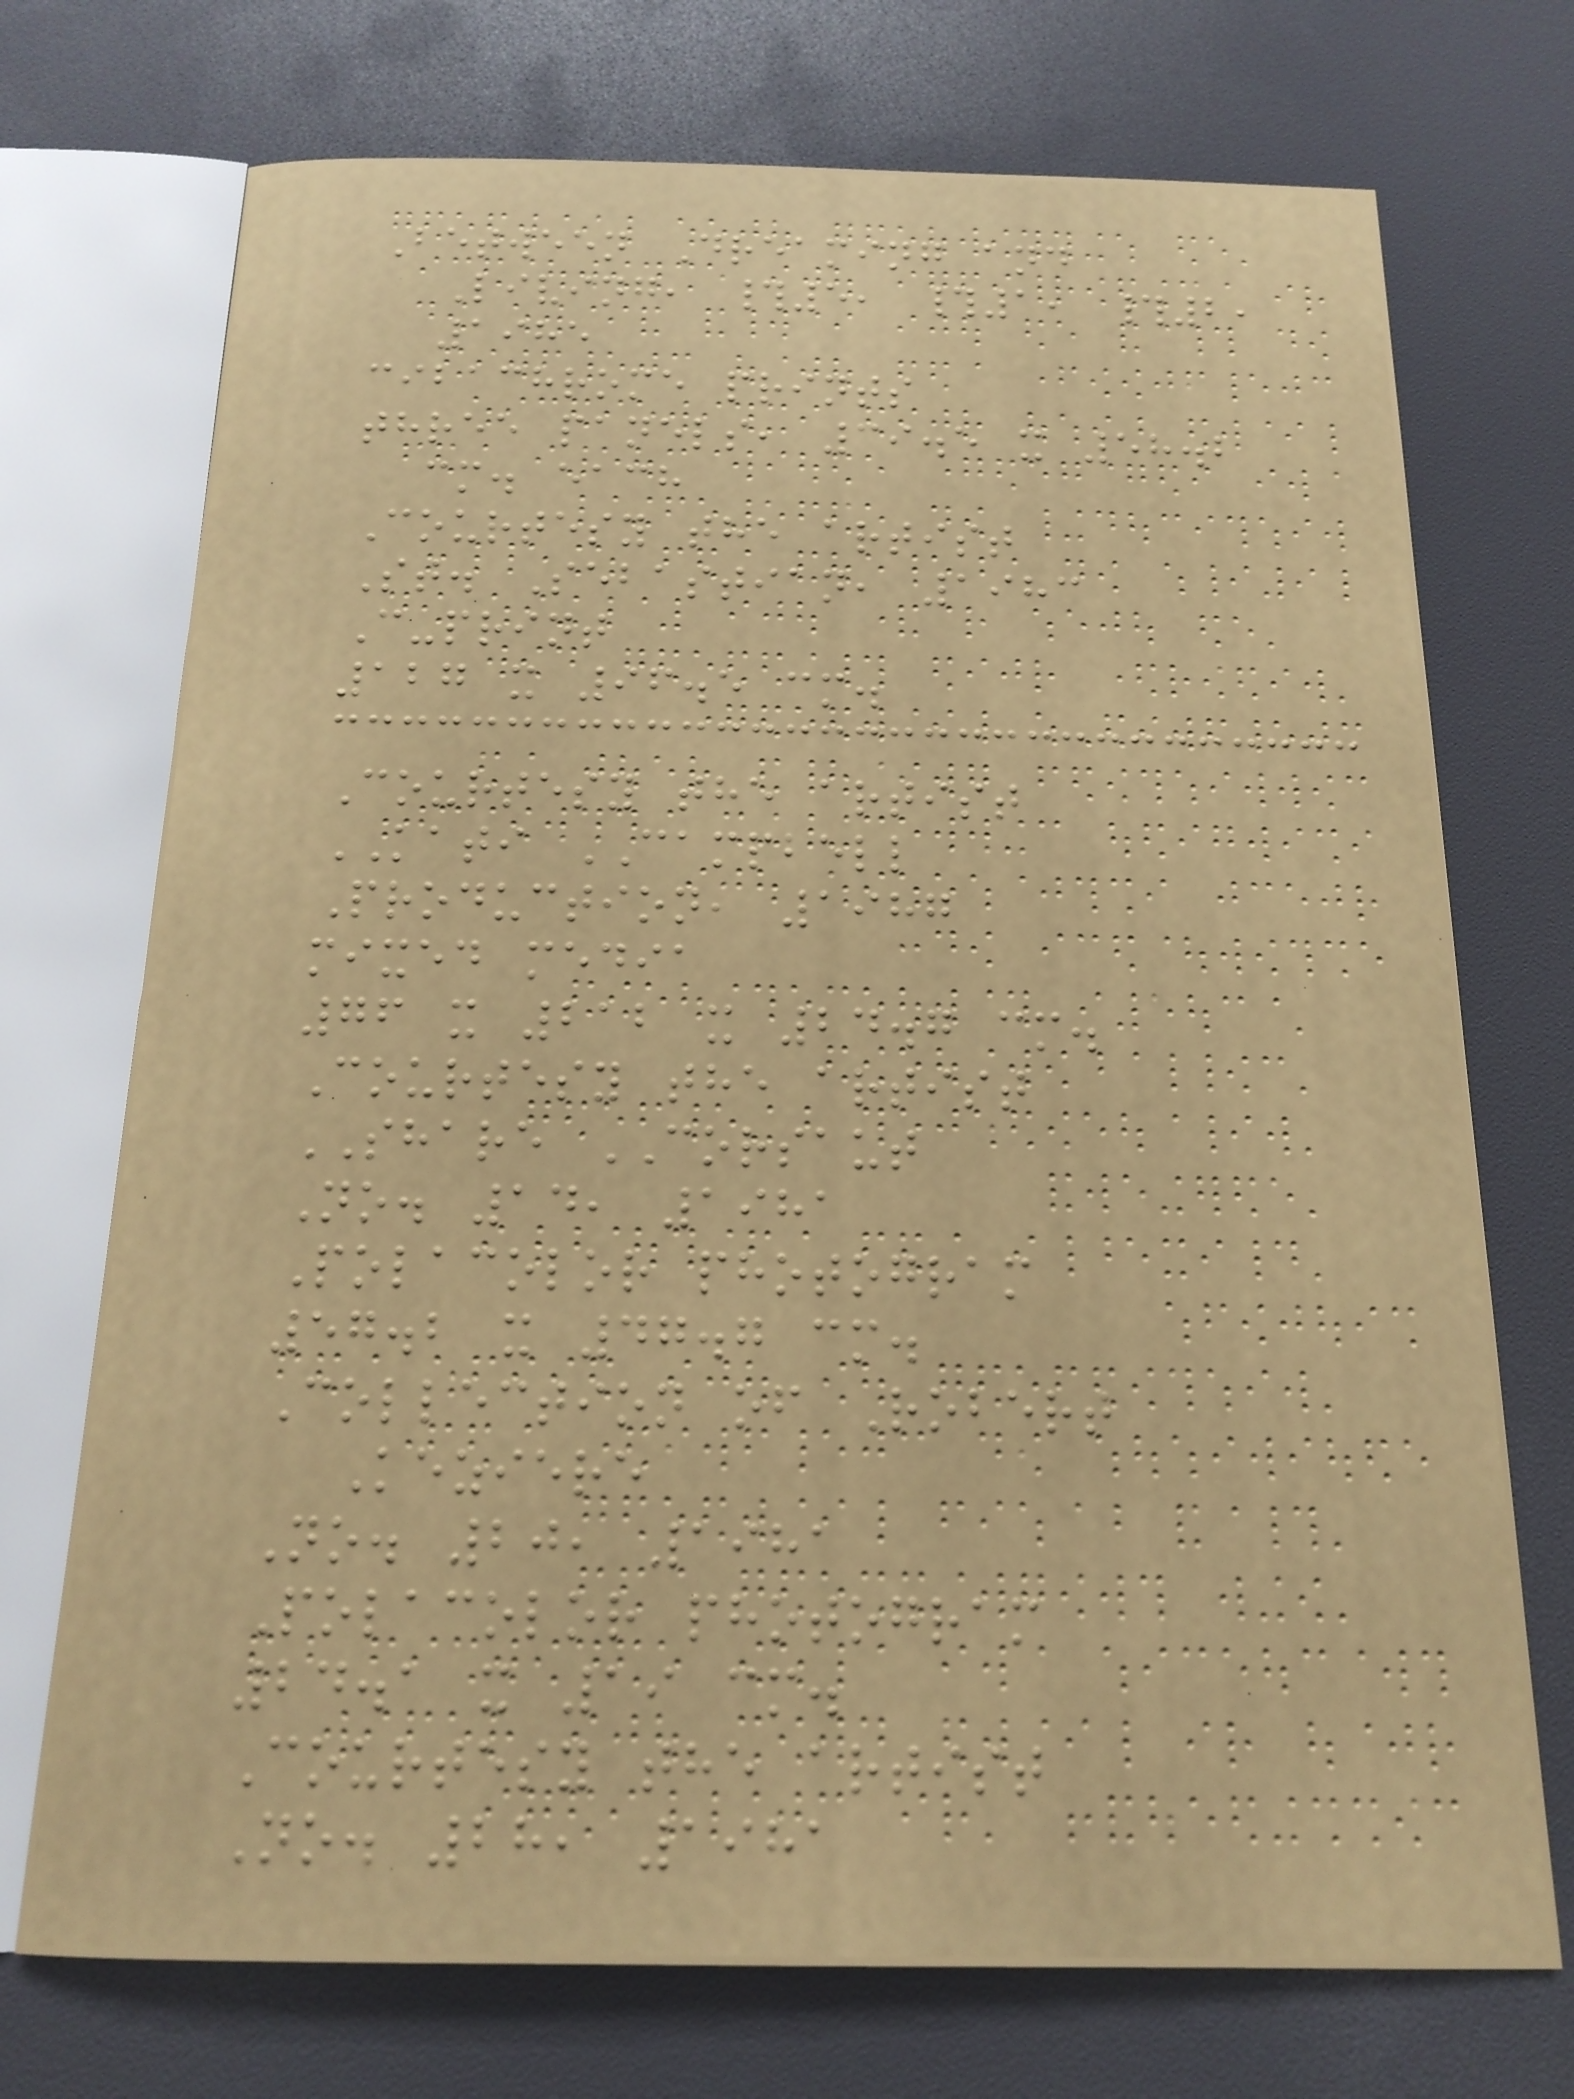Between Dreaming and
Living, #5, #1, #2,
1985
cibachrome prints
three panels, 39.5 x 58.2
cm. each
Courtesy the artist
St. Sebastian, 1983
C-print
127 x 96.5 cm.
Courtesy the artist
KATI CAMPBELL
Production, 1987
mixed media
76 x 212 x 24.7 cm.
Courtesy the artist
SHARE CORSAUT
No. 14, 1981
Polacolor photogram
57.2 x 47.7 cm.
Collection of Robert
Keziere
No. 20, 1981
Polacolor photogram
24.1 x 19 cm.
Courtesy the artist
No. 28, 1981
